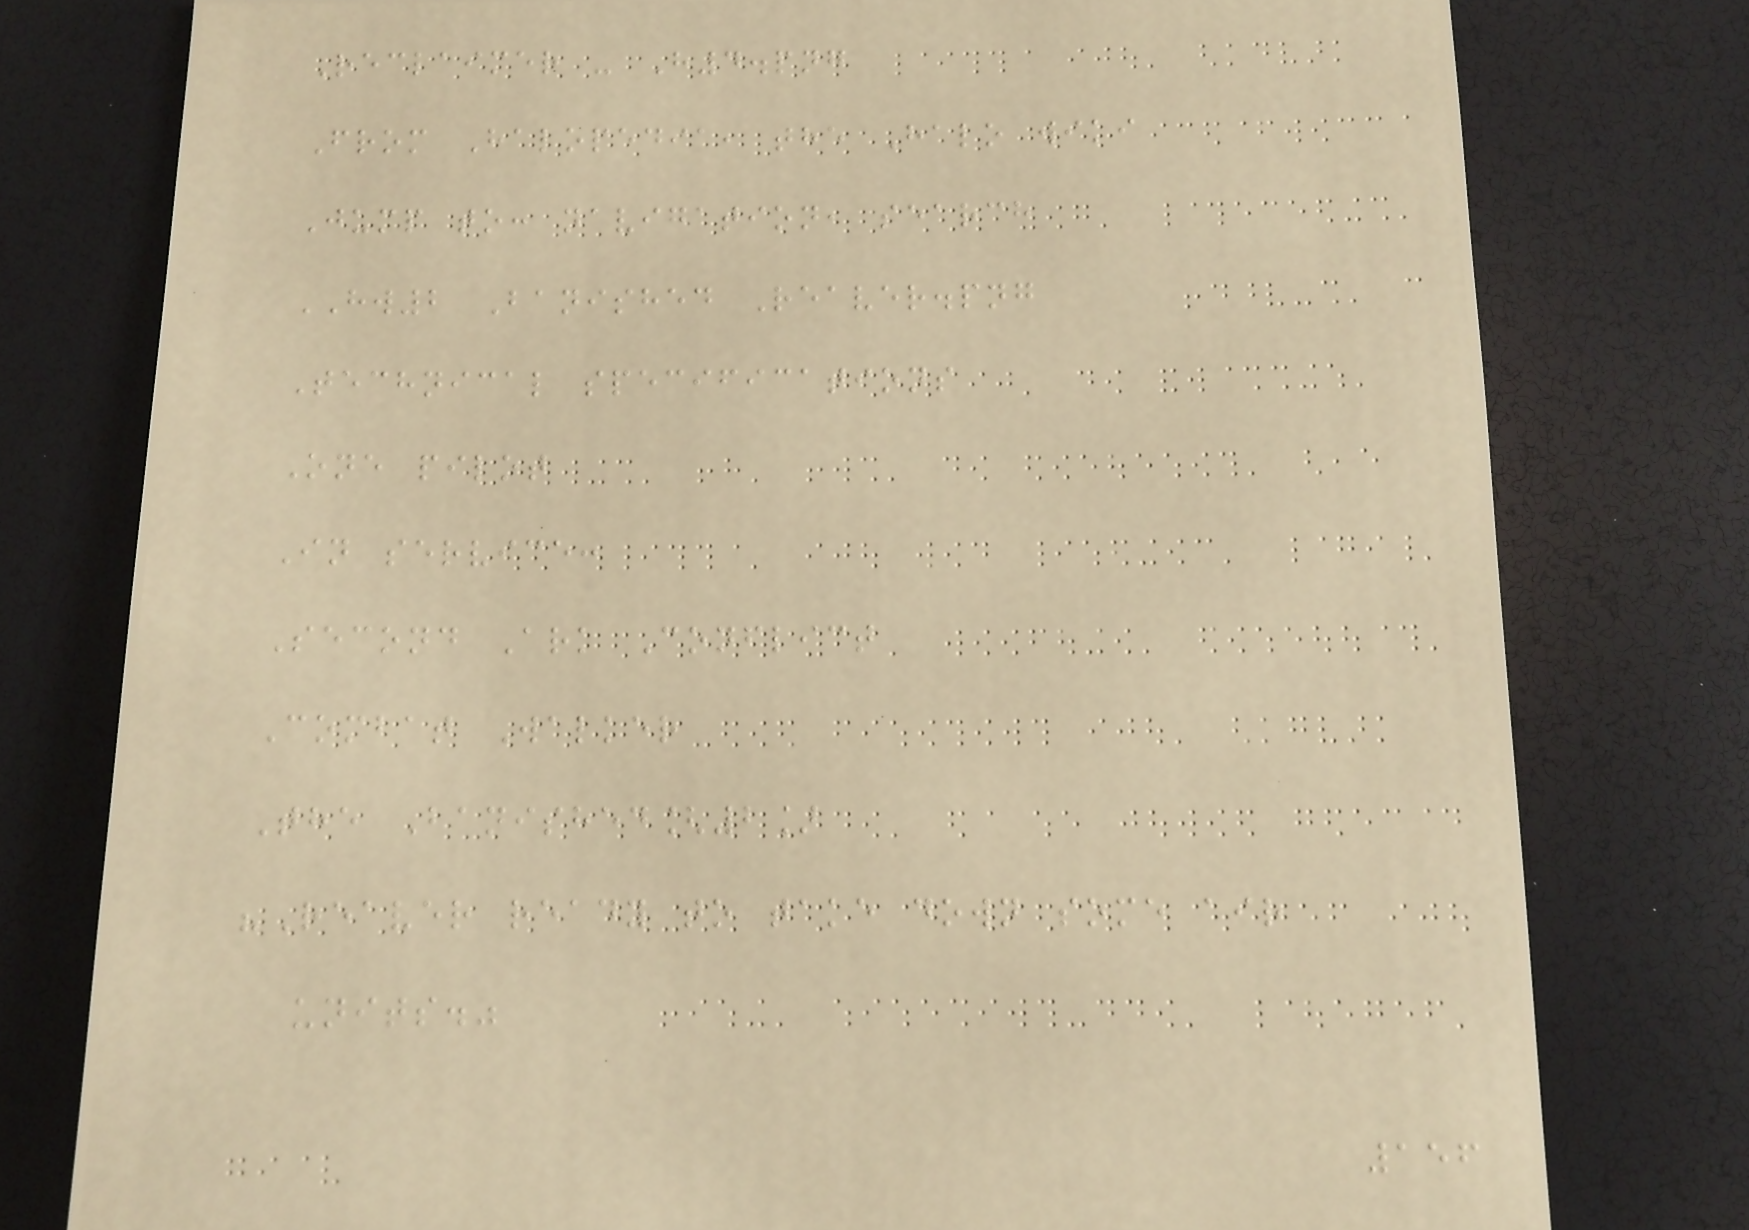Reclaimer - H4.png
From Halopedia, the Halo wiki
Jump to: navigation, search
HW2 Banished Reaver.png
Technical specifications
One pilot
In service:
Second Ark Conflict
Combat Walker
The Banished[2]
"Reaver ready to take down some air
units."
156
